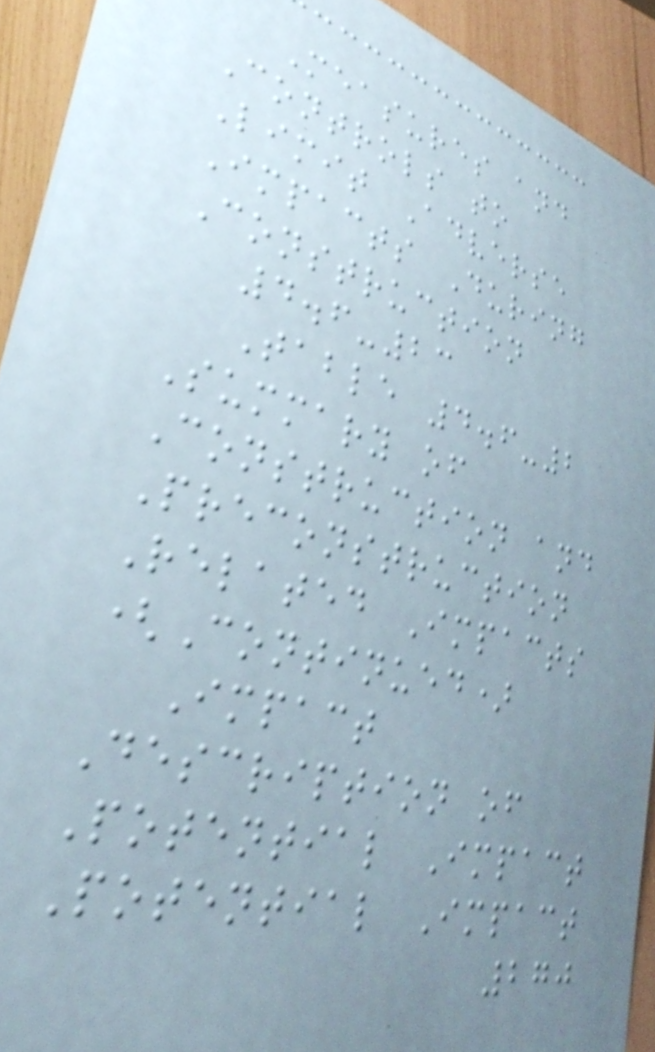Measures and
Controls to
Limit Adverse
Impacts During
Construction
4.6-23
Table 4.6-2
Summary of
Construction and
Preconstruction
Related Impacts
(Continued)
Impact
Description of
Potential Impact
Potential Impact
270
